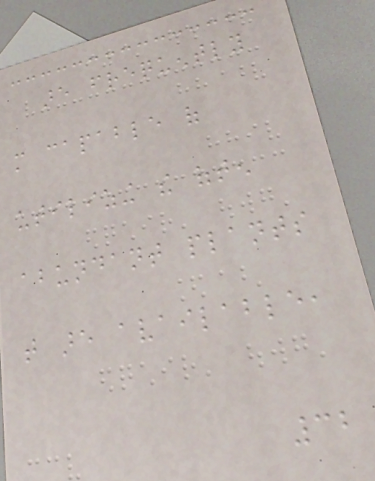are frequently
more capable of
utilizing the often
abundant plants
that are available,
32
